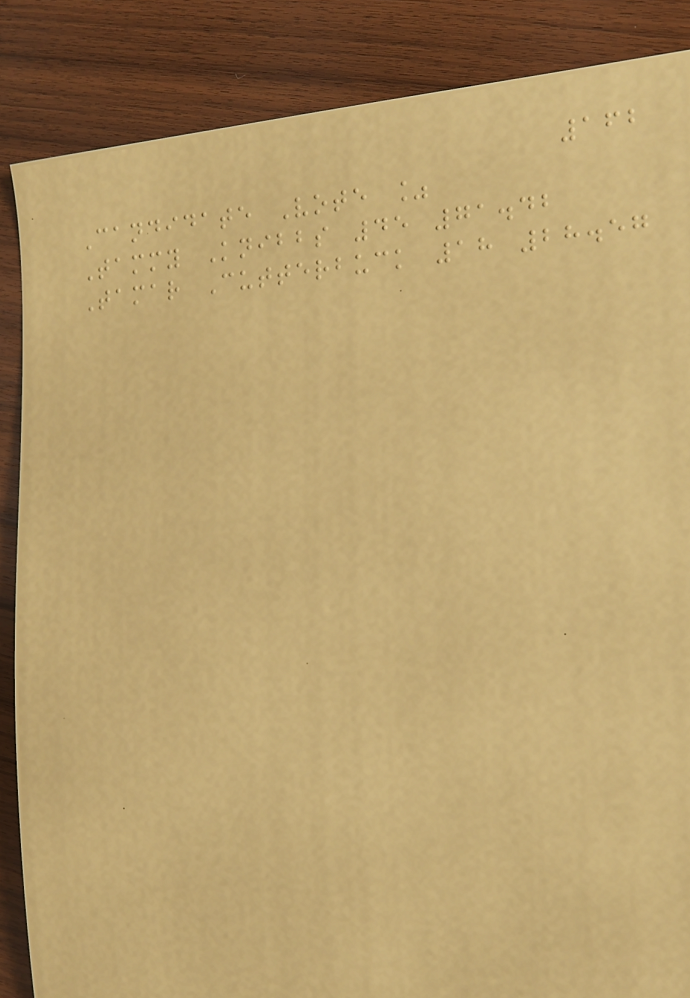162
Candidate Vote %
Tammy Knibbs 45 71.42
Tamar Cutterbuck 18 28.57
